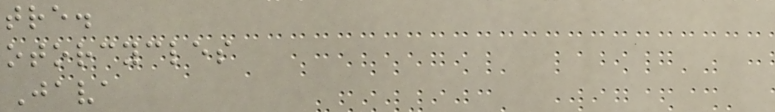tre.
otorcycles
Java
